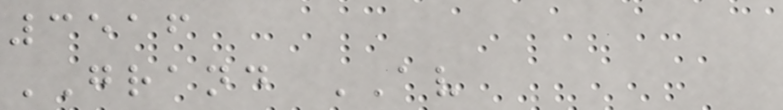3516
GRAND AV
